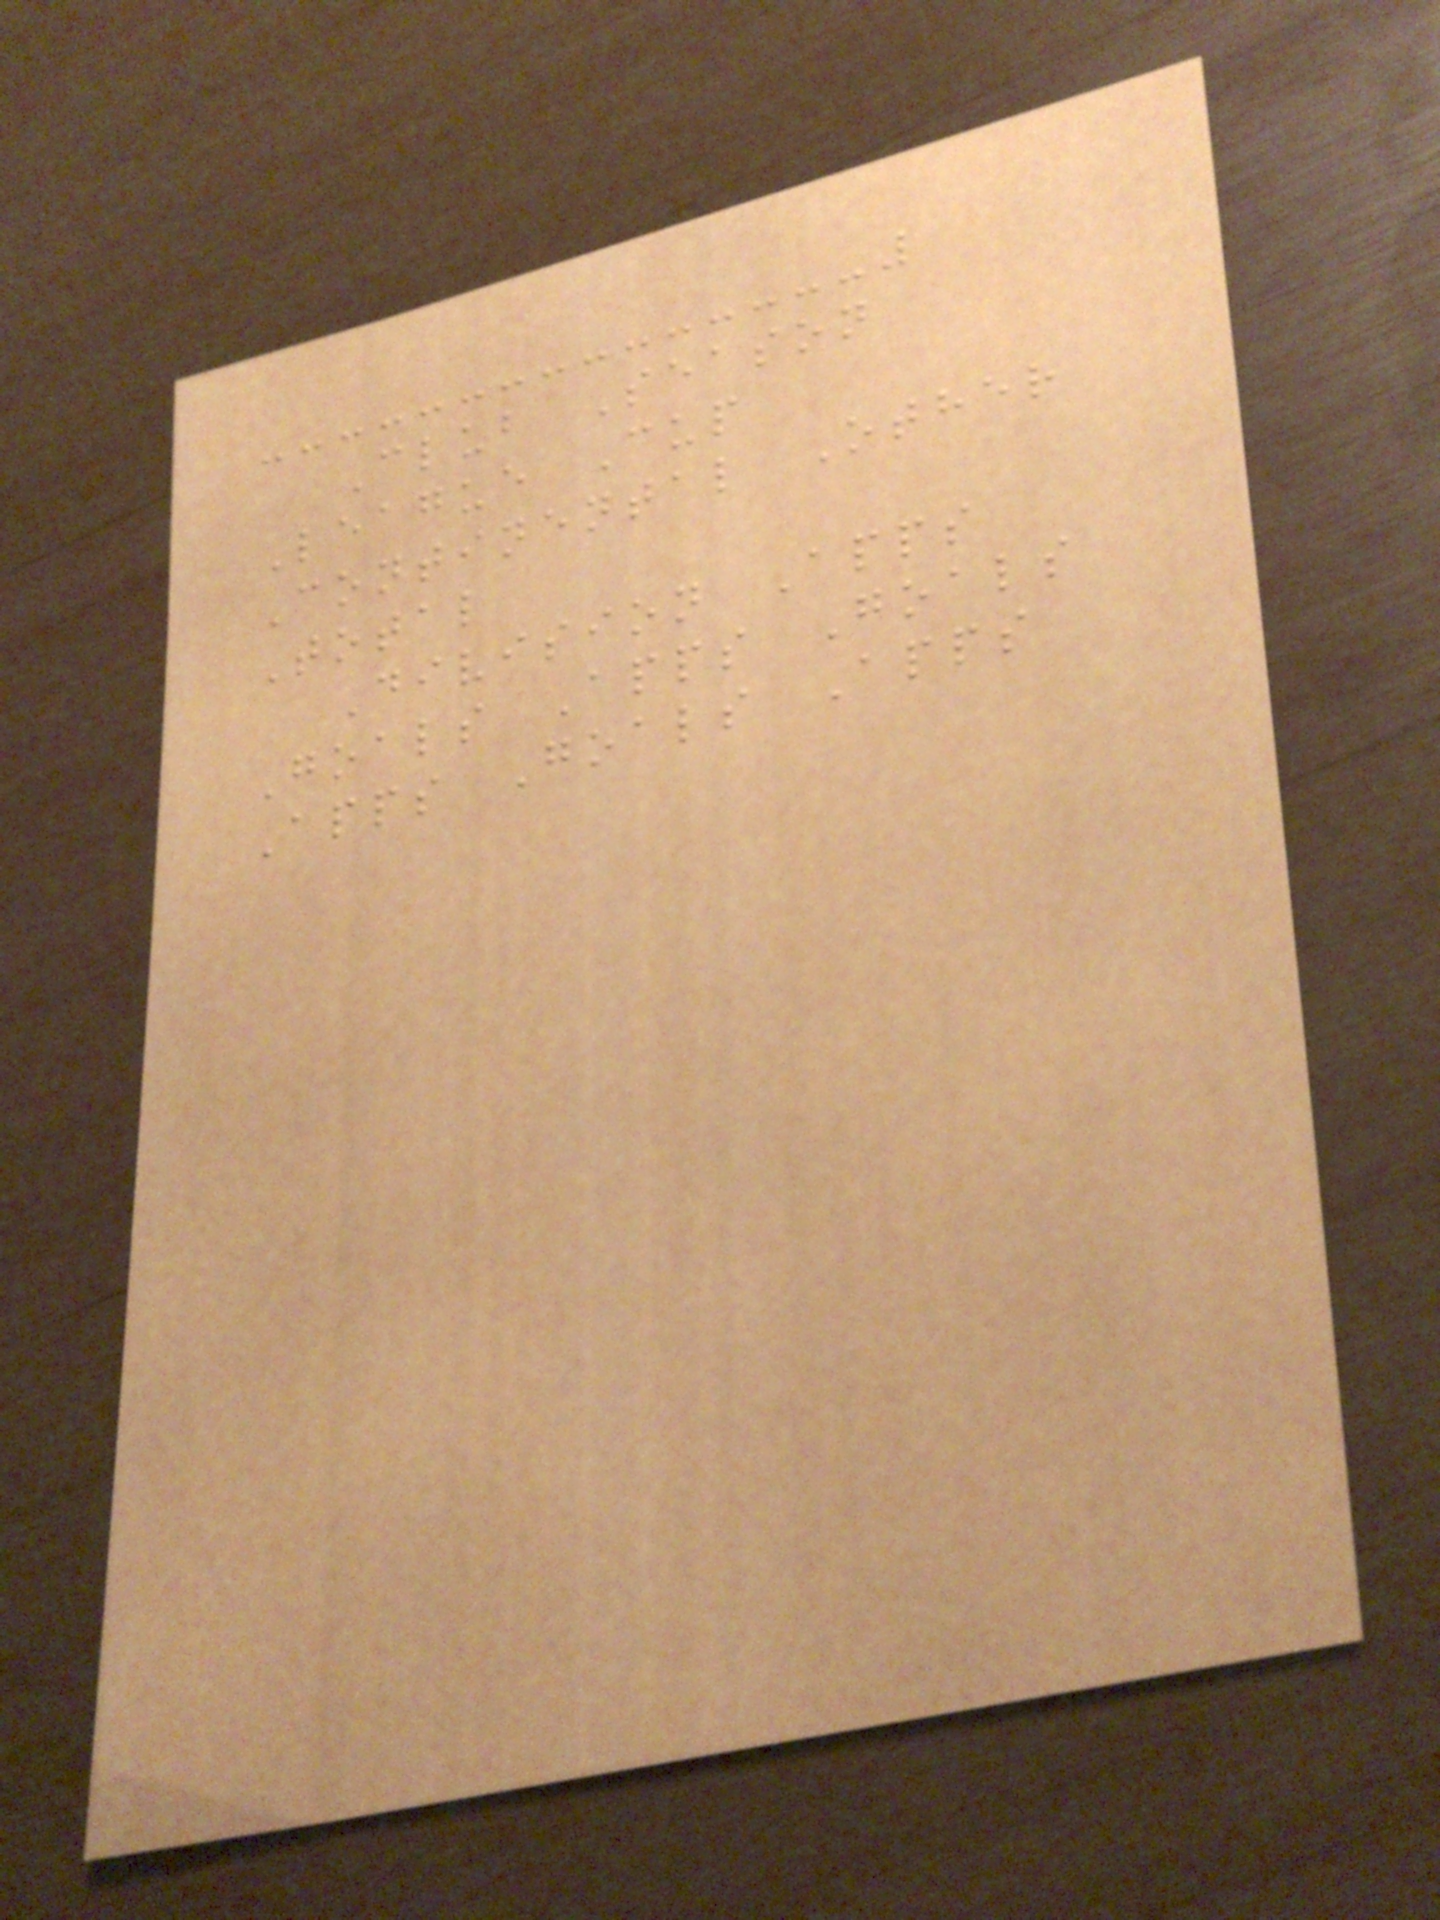Club Season
League Cup
Continental Other
Total
Division Apps
Goals Apps Goals
Apps Goals Apps
